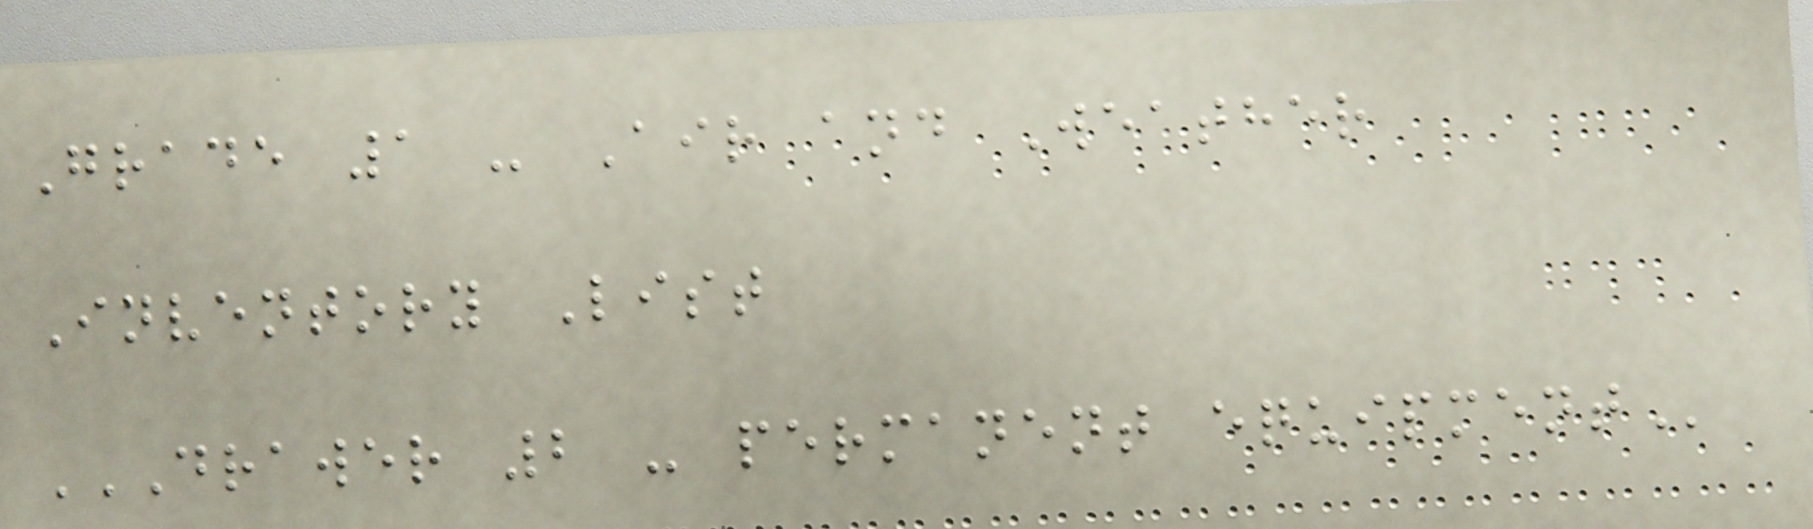Grade 1 - Air and Weather
Inventory List
DRAWER 2 - PERMANENT EQUIPMENT
